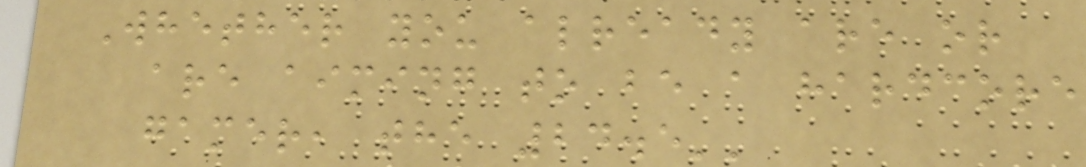Whether you already are or
are aiming to be a hardcore
gamer, the 24.5''
